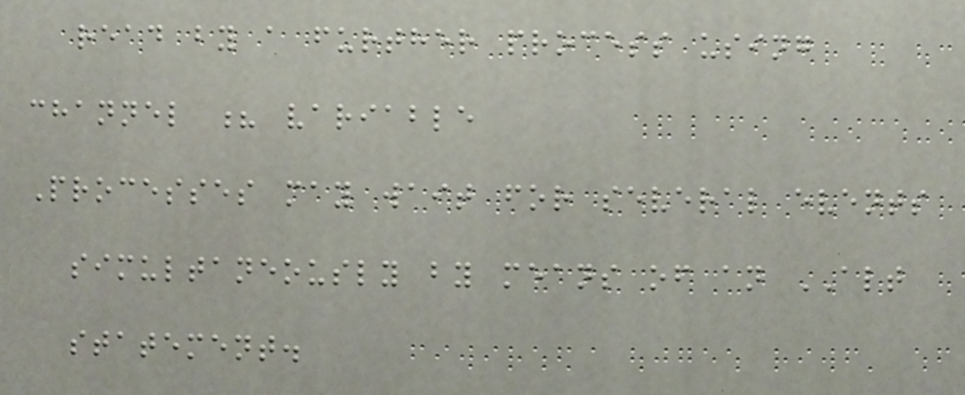read by a further process using
channel ? variable
Processes may wait for several events
simultaneously by means of an ALT
statement.
